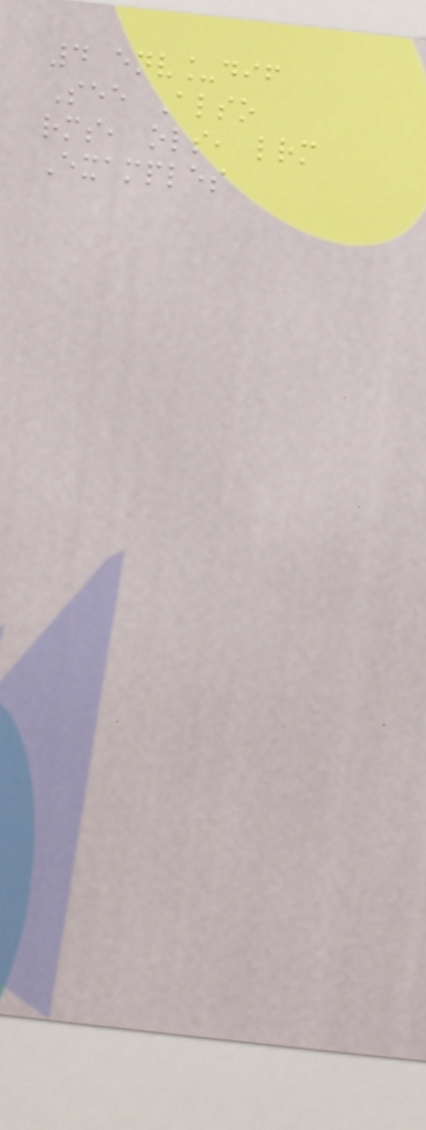4 env_dif
See Also
rms, ols, lrm
Examples
